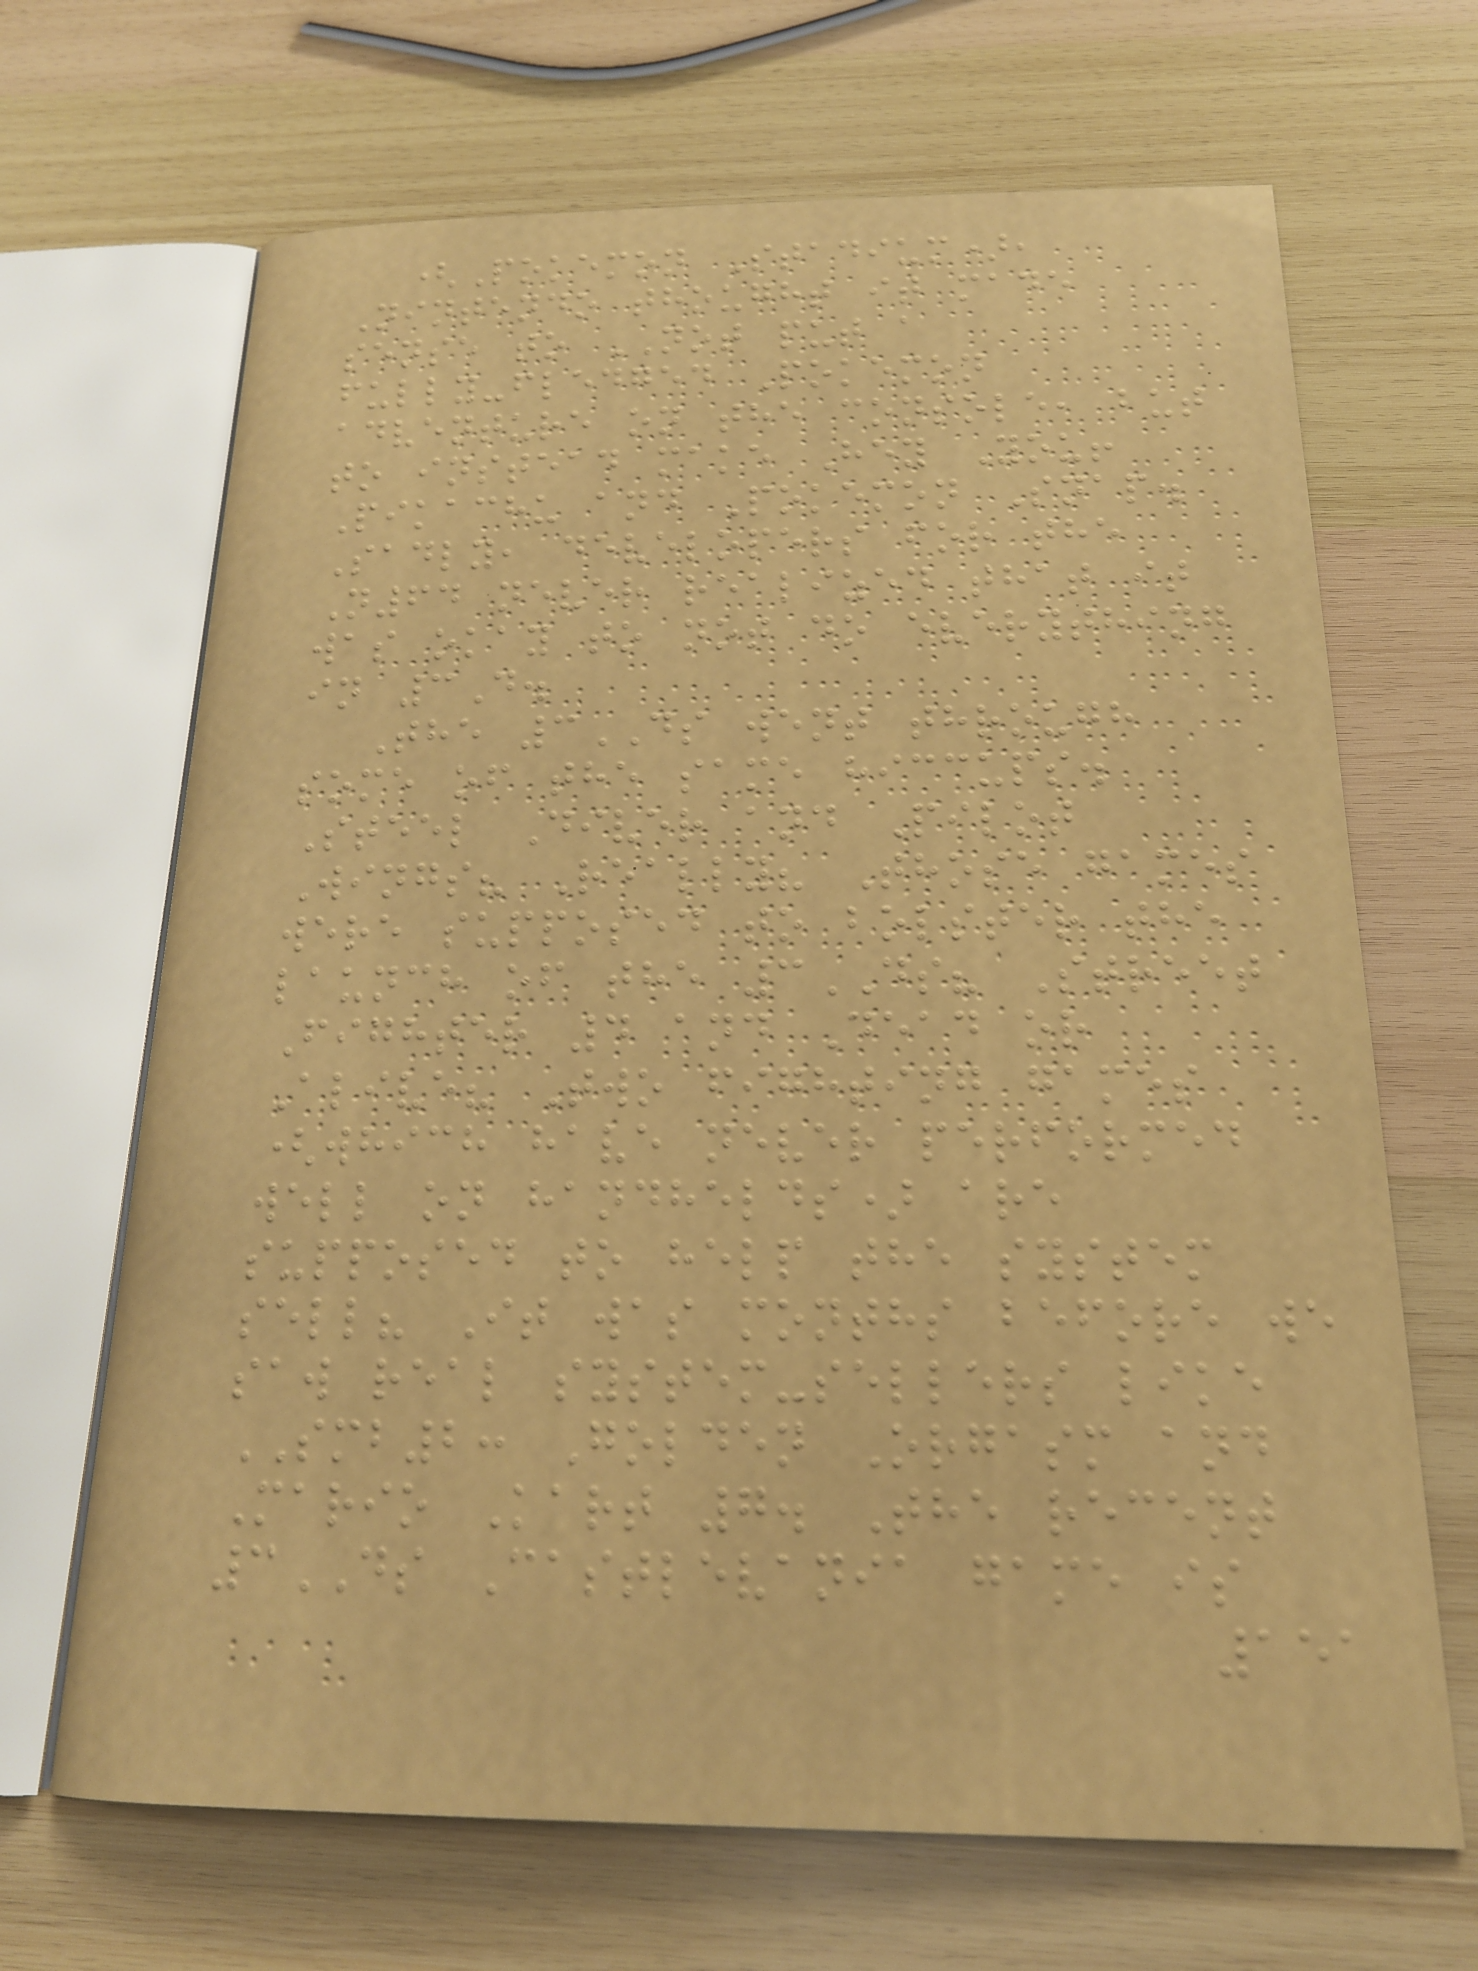(Pokemon Stadium),
Nintendo thought it made
sense to NOT put a
fully-fledged Pokemon
adventure on the console, but
to instead make Hey You!
Pikachu and Pokemon Snap.
Sadly, developers for the
N64 never realized that it
was okay to not do everything
in 3D.
The 3DS went through
some of the same hiccups.
Steel Diver and Pilot
Wings? Really? Those games
were supposed to bolster the
launch of the 3DS? Street
Fighter 4 and Dead or
Alive? Two fighting games
(which have never performed
well on handhelds) are
supposed to help the system
sell? It was months before we
saw real system-sellers like
SMB2: Golden Orgasm and
Mario Kart 7. The recent
3DS Castlevania game is
151
